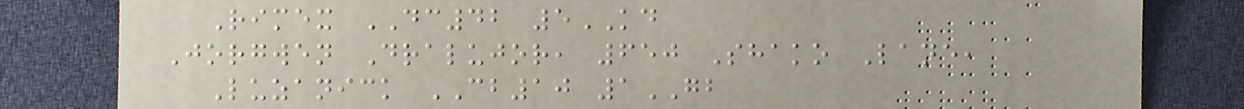Rimex DC42 5KD
Jorgwen Dralujor, 650 Shako Lane,
Luzanick CB10 1GB
